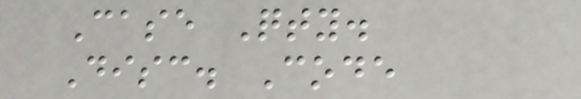Case Qty.
Disc. Code
